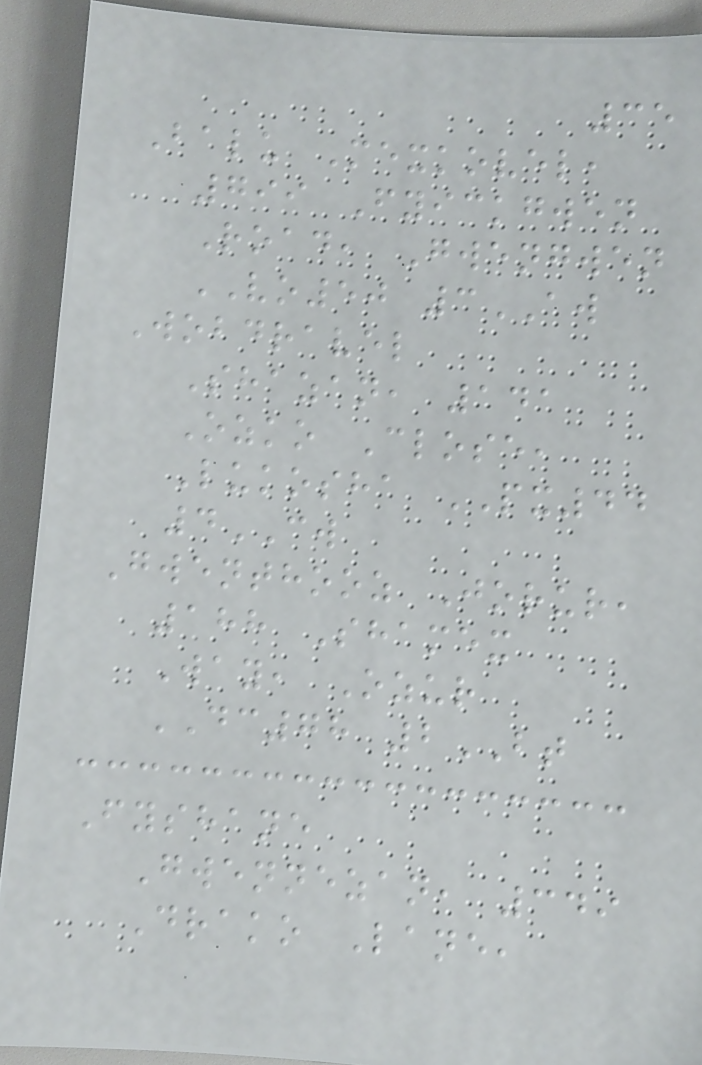35
Balu Mexkovel,
799 Fyickgwen
Road, Gwengwen
VO50 3AW
Wobdravel
Shazan, 141
Ozko Close,
Lukosha PX44
4CW
Gwenthooz Jorur,
188 Shamex
Way, Ozur
DC78 2BT
Fyshane
Gwennezan, 349
Drako Lane,
